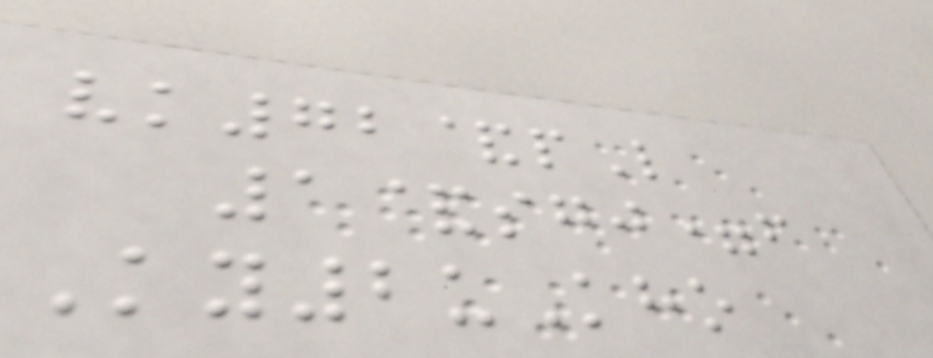vk72&pL
1&sgj=f
Ky2uKho
